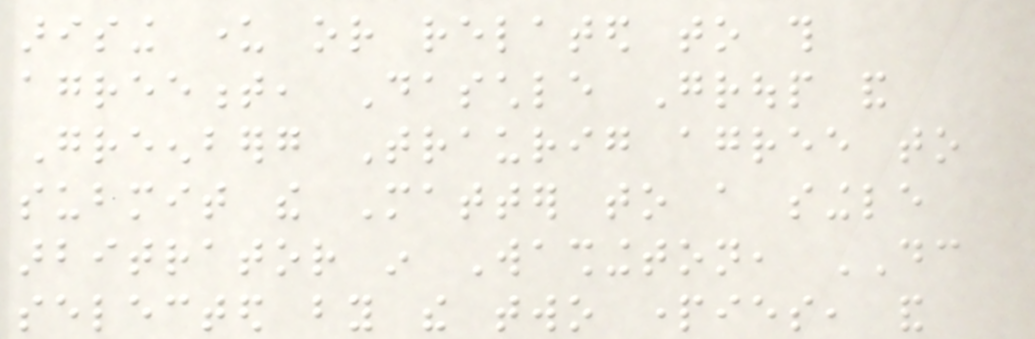arising under or related to this
agreement, Daschle Group and
Greenberg Traurig agree to
submit the Matter to a single
arbitrator in Washington, DC
selected by the two parties, and
